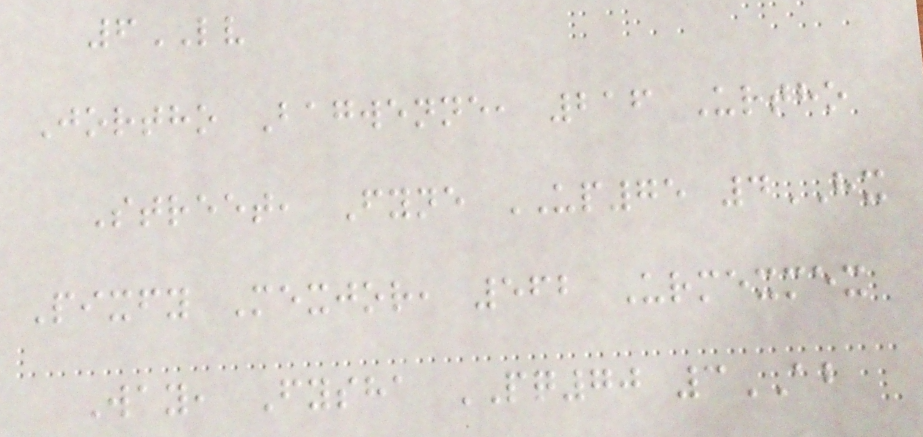6LV
Jortho Bagwenne, 216 Urtho
Street, Fyne UP75 4HX
Pixfy Mexjor, 562 Urmexmex
Way, Fysha PQ70 3AB
